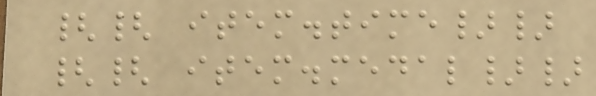{{ item.time}}
{{ item.medal}}
